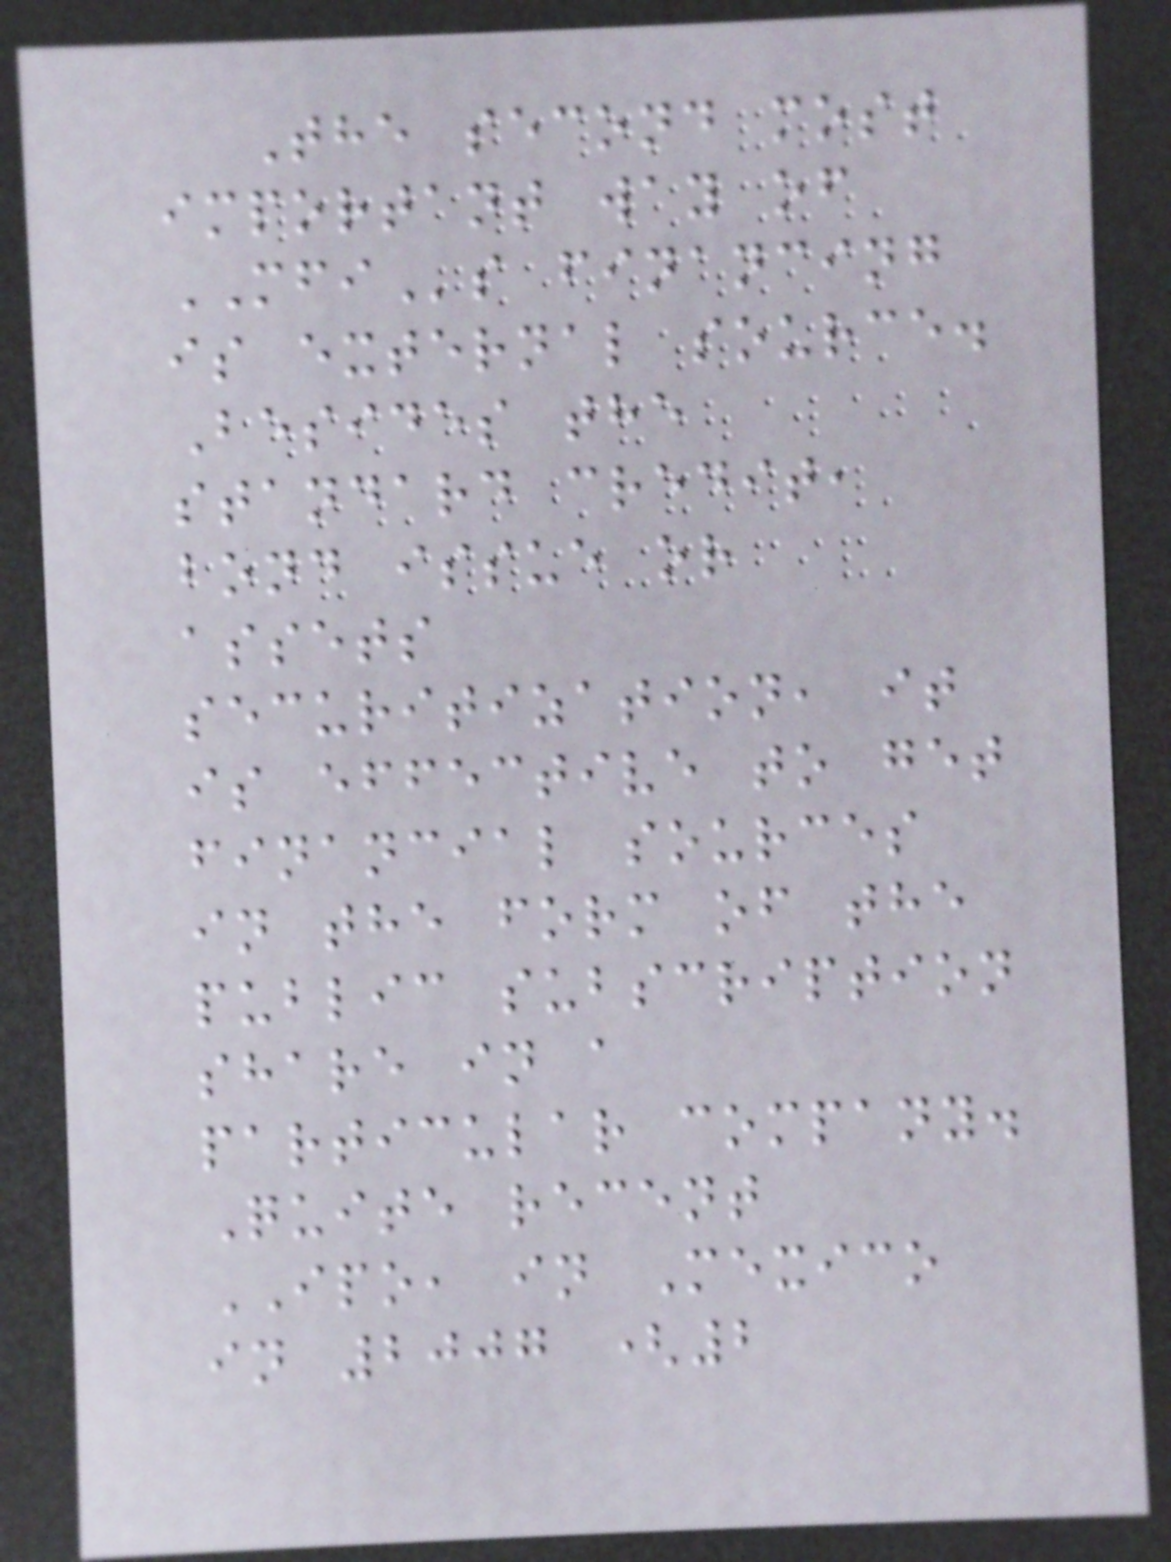The second most
important way of
MFIs financing
is external source.
Besides the
standard credit,
bond issue or
assets
securitization, it
is effective to get
financial sources
in the form of the
public subscription
share in a
particular company.
Quite recent
IPO, in Mexico
in 2007 (2
